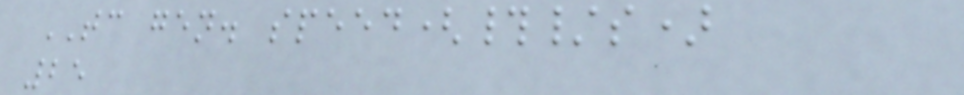TC gen. speed(#/s)
25
